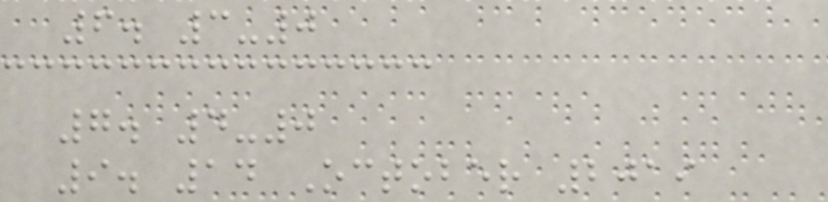6. 3-0
7. 4-0
9. 14 October 2019
